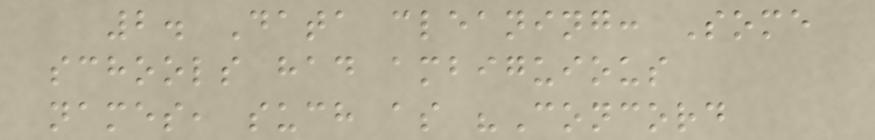2. Data cleaning: Some
schools had ambiguious
names, such as "Concord
